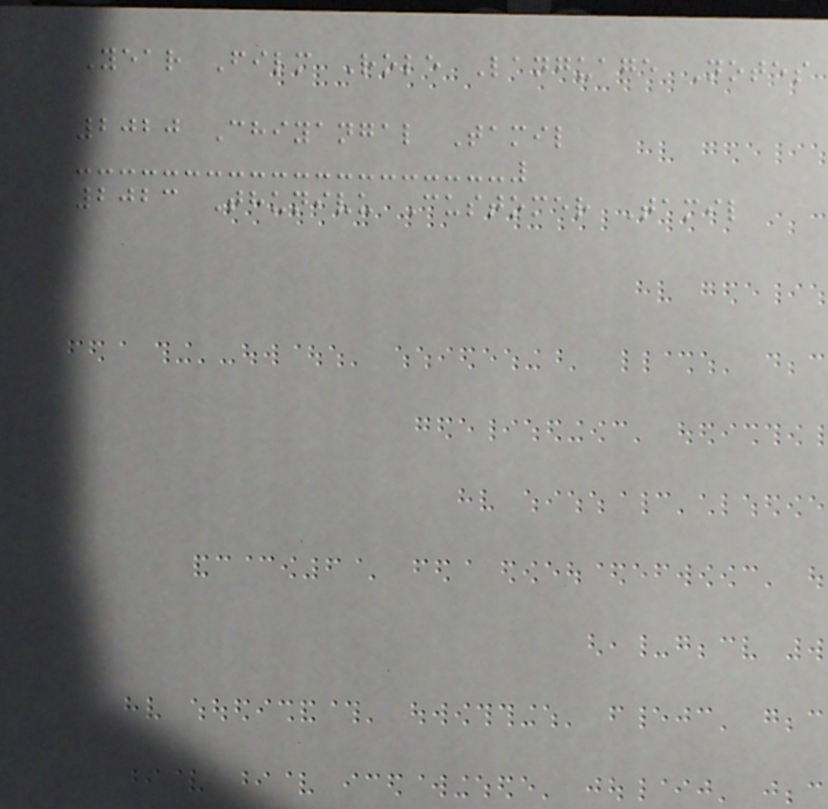Year Film Role Language Notes
2020 Chiyangal Tamil
2023 Thunivu Customer Tamil
